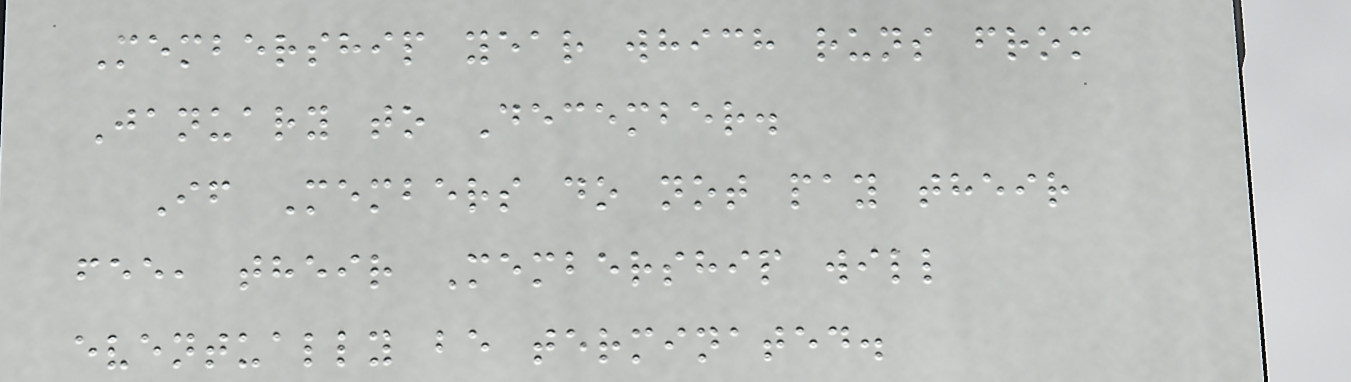Membership year which runs from
January to December.
If Members do not pay their
fee, their Membership will
eventually be terminated.
